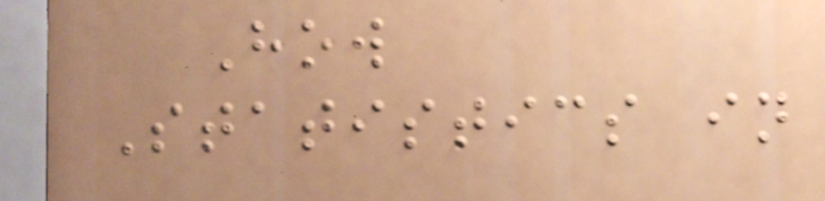How
Statistics in
